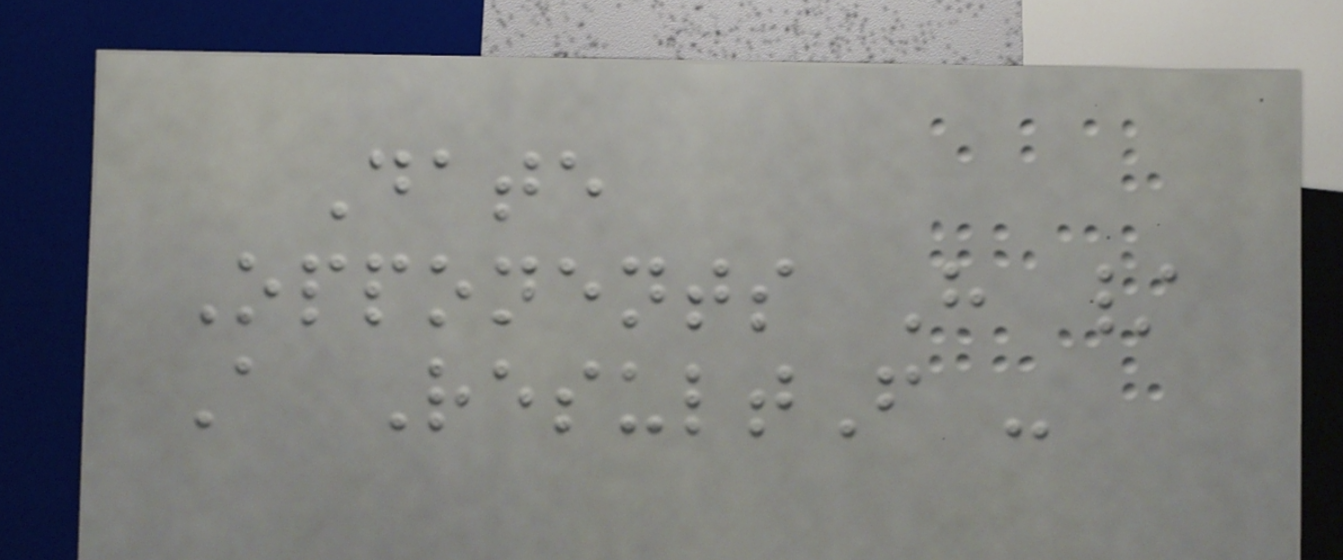Date
Opponents H /
A ResultF -
